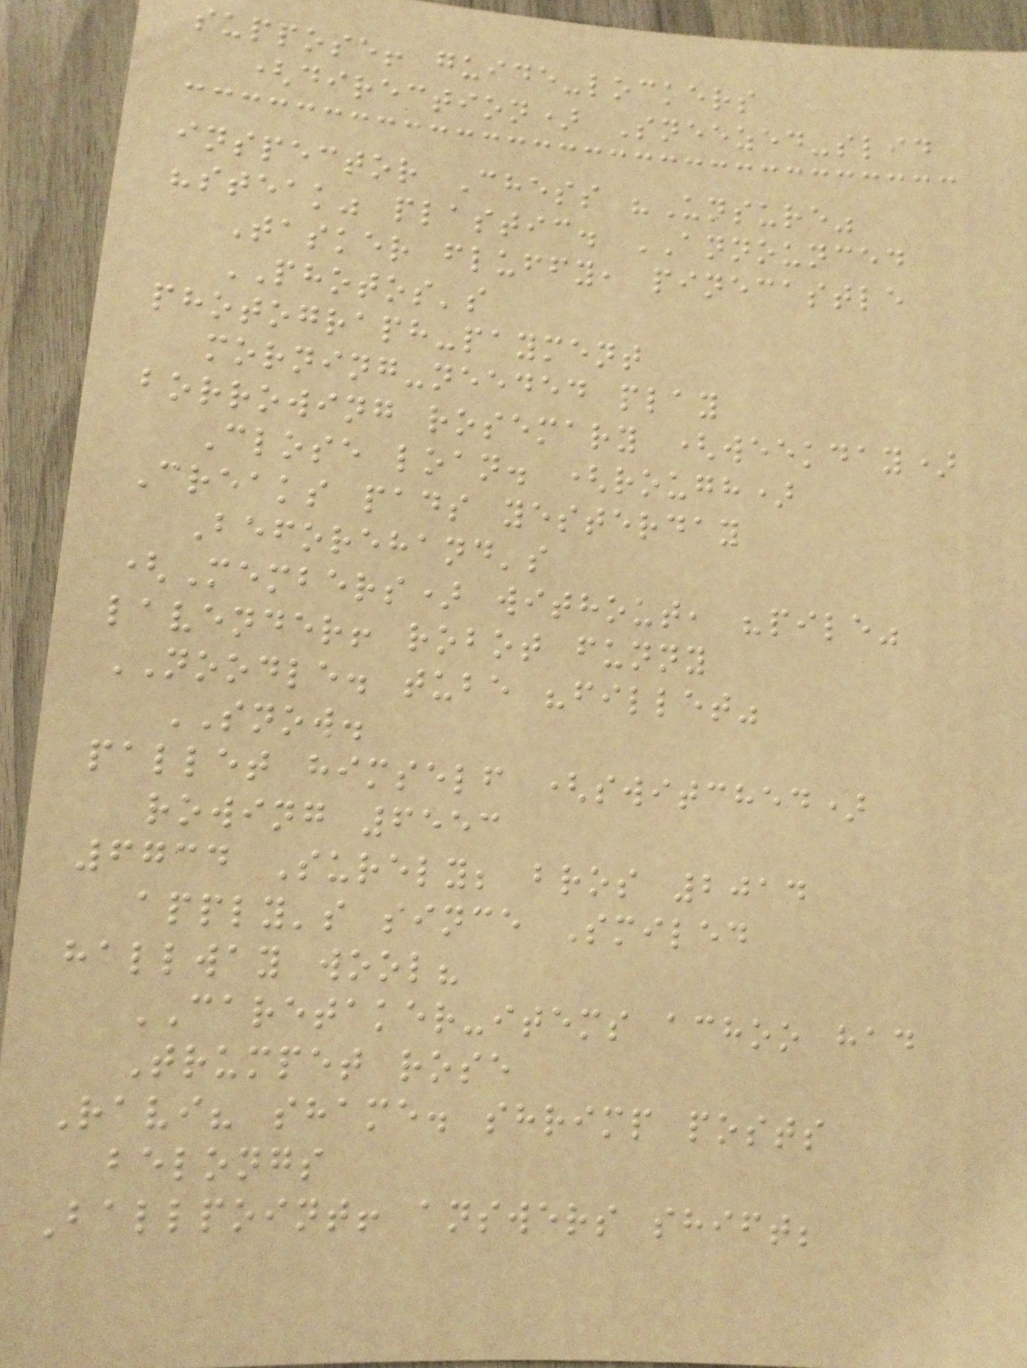suppose! guide-lockers
(direction) Sneezed-slid
inspector Chess "Unsure"
"steak" plastic. ANNOUNCED
Tasker fluffy, pinecastle
PHOTOS's
photograph-payment
morning-needed play
borrowing rosemary (weekday)
Close loan. (rough)
Creaks pads yesterday
Beforehand's
(Members) without, "pile"
lavender! robot funny
NOODLE. tube "fillet"
SNOW.
pallet himself (switched)
rowing 6553
6734 Surely; bros 2014
apply's since Smiled
hallway wool?
CARETAKER-items achoo had
Trumpet rose
Ravi? shame. shrimp posts
belongs
Ballpoint! answers shift;
